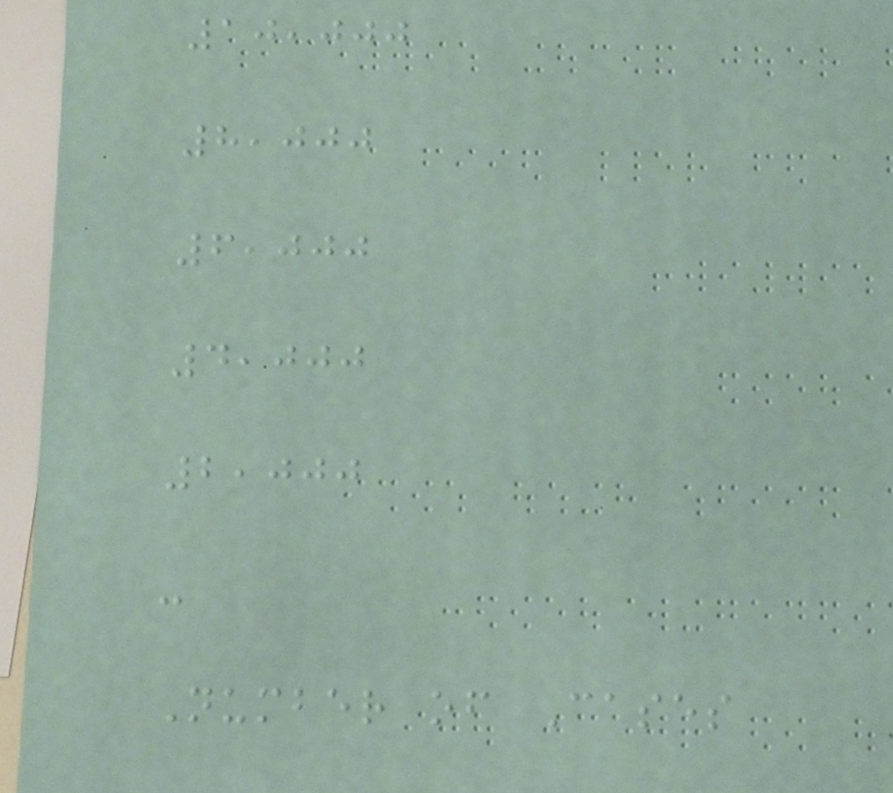10,000
8,000
6,000
4,000
2,000
-
Number of Cases
